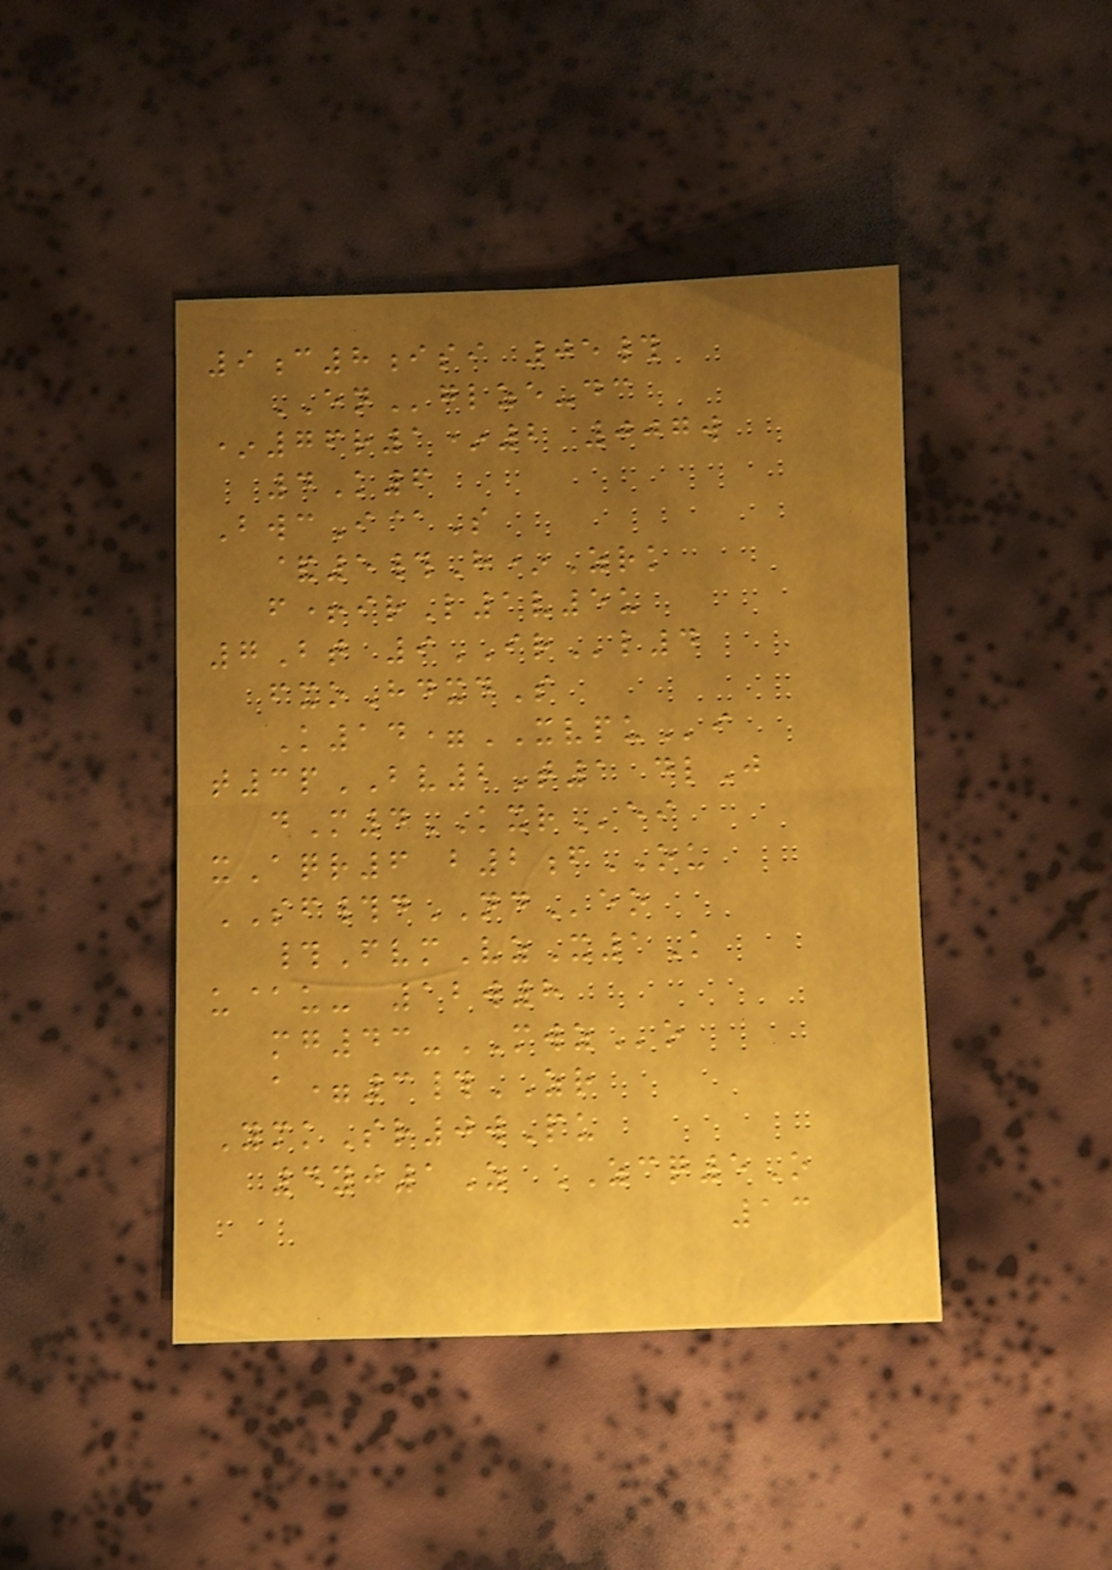9c8isi 05#
ENglze-dc
*76r1*2 007w
4K6
BwcI@S
&5#H*Zrk
f+irL1v5u
7Bt 9IRl4
fxoHdxdS
K14=XVPUi
t3pBV2T1 dlJ
dM4KXRei
xAqr6 b2fOU
SF#dNDeo
#FvmVzX1K
u@u- 12w8
mg43-MWZo
a=3#ZR
YmkSr0wPu
4yj1Z ZCQ5O
13
